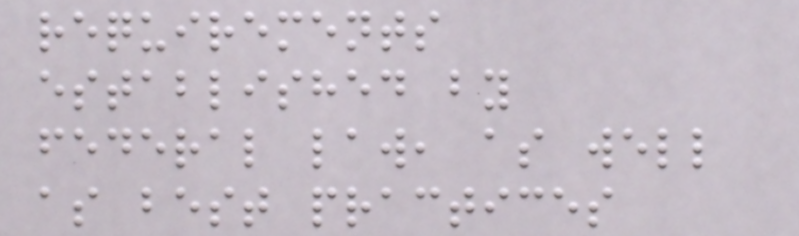requirements
established by
federal law, as well
as best practices
